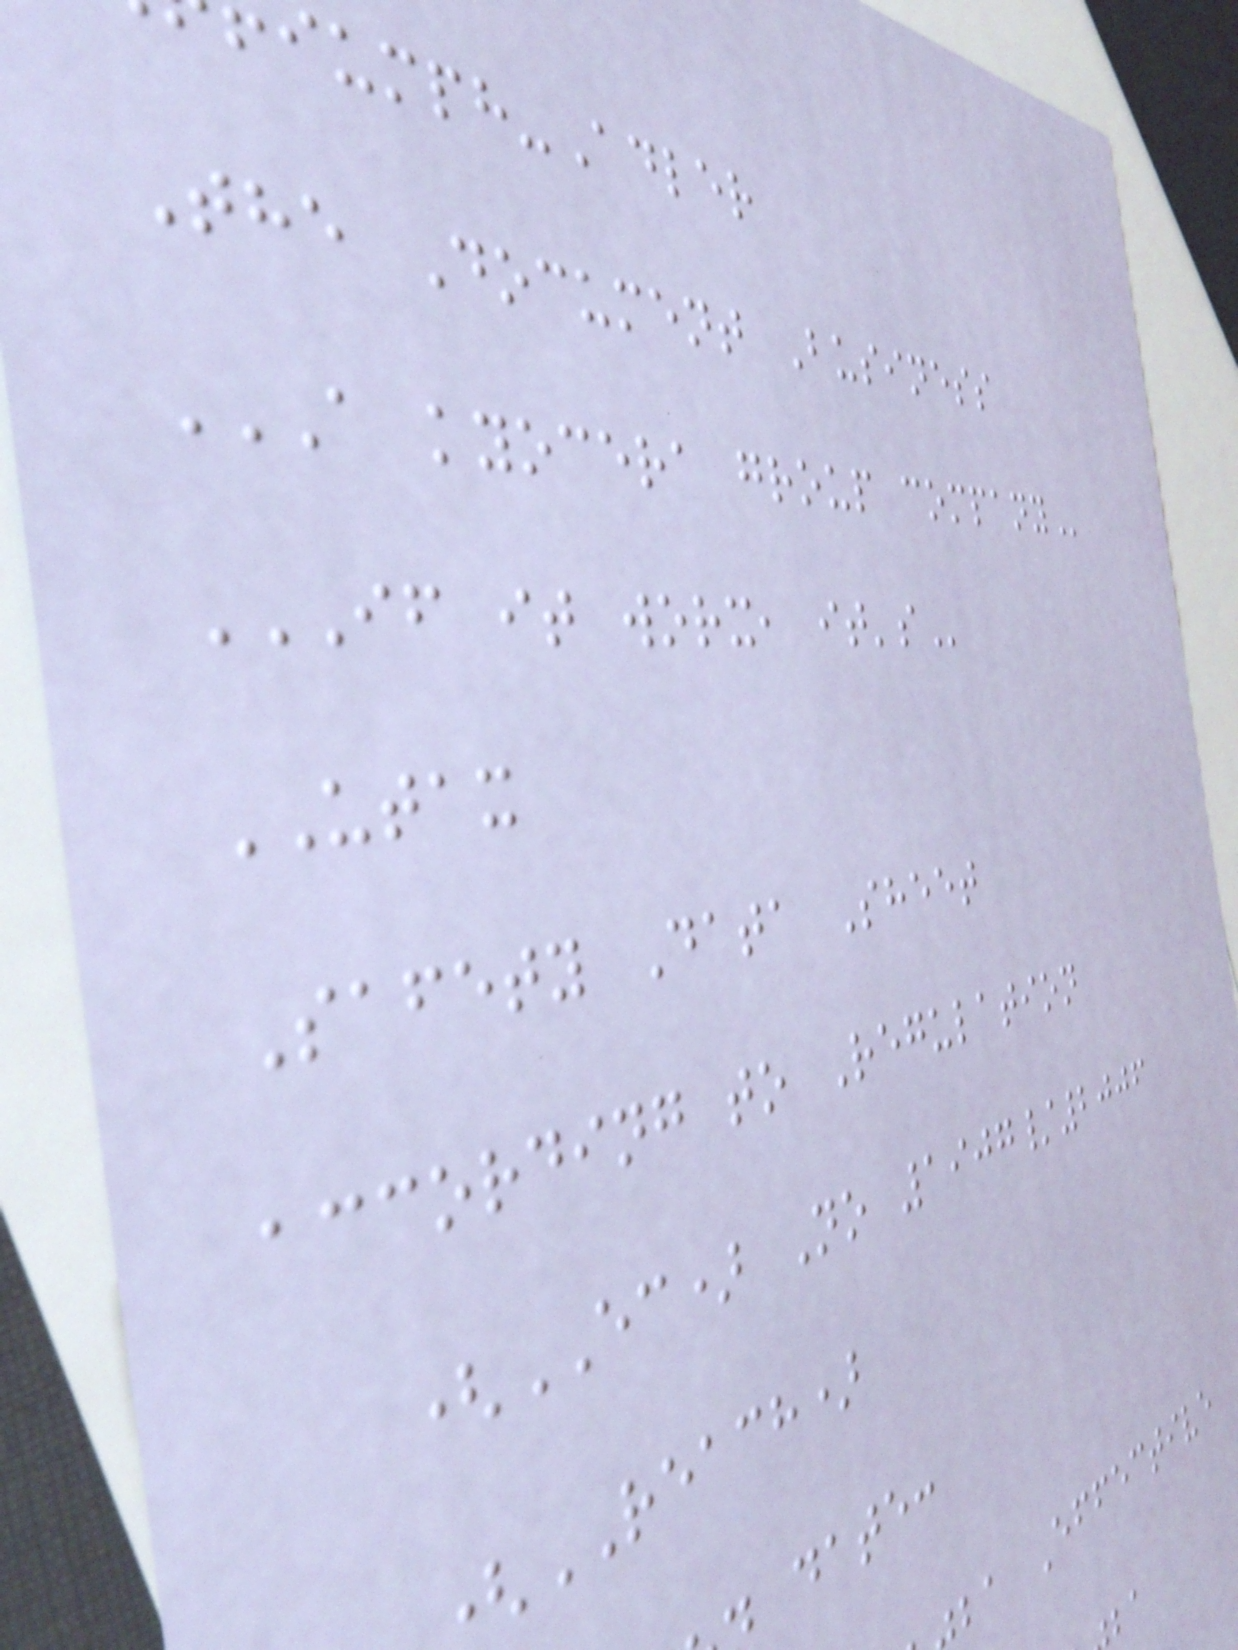iumph-Adler
The Document Business
A KYOCERA GROUP COMPANY
IF IT WORX, IT'S
UTAX
Safety Data Sheet
according to Regulation
(EC) No 1907/2006
REACH)
date:
ba Effective
